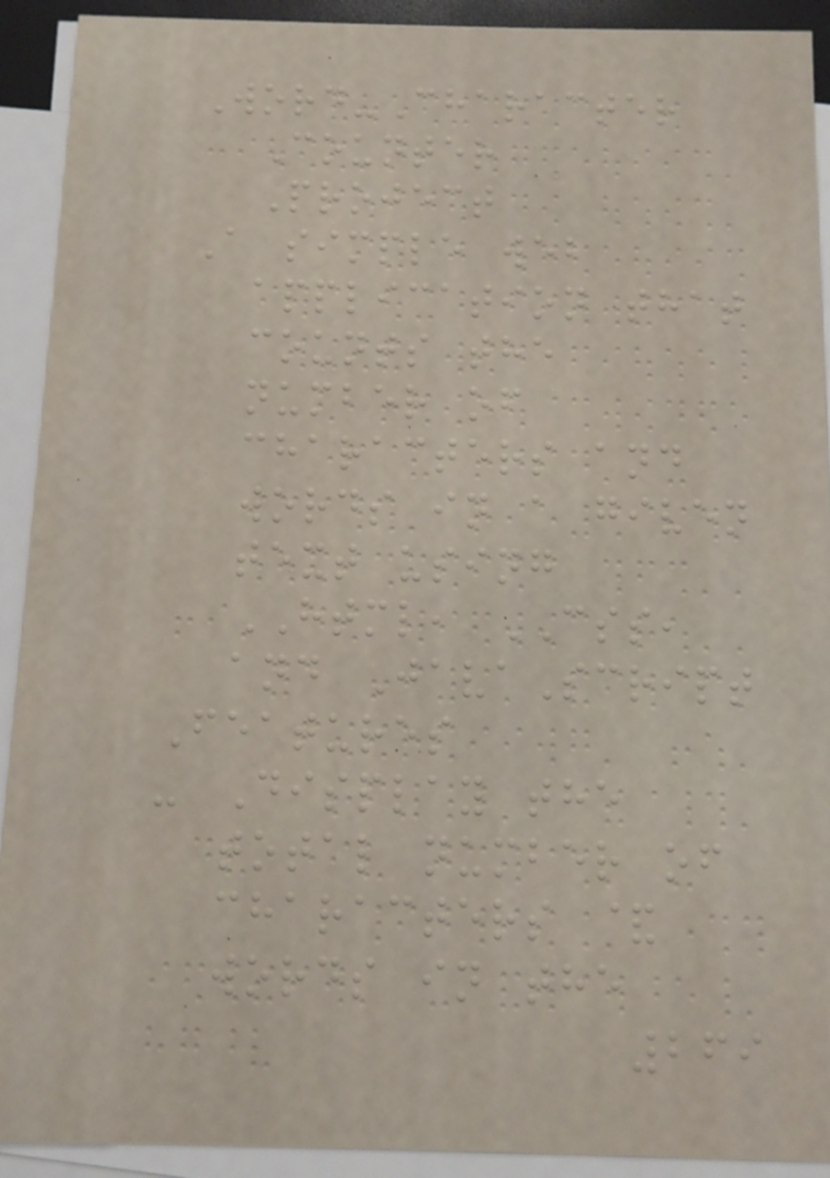Word-Character
Counter
Project
A simple web
application that
counts the
number of
characters and
words in a given
text using
HTML, CSS,
and JavaScript
Features
- Display the
total number of
characters &
words in the
269
